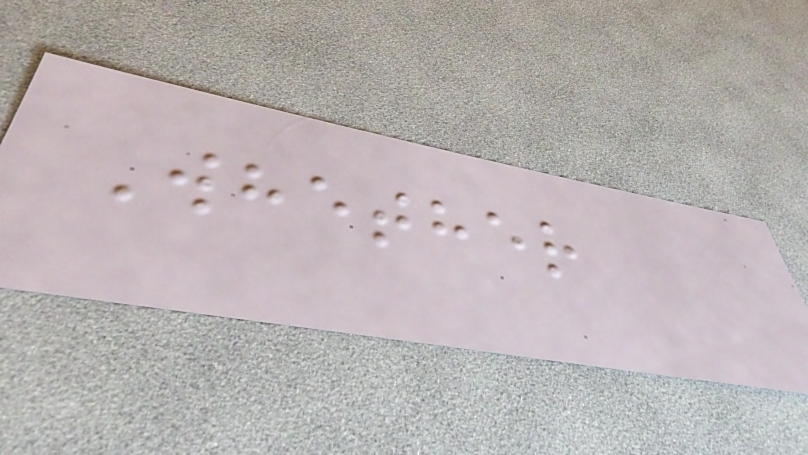Whether
